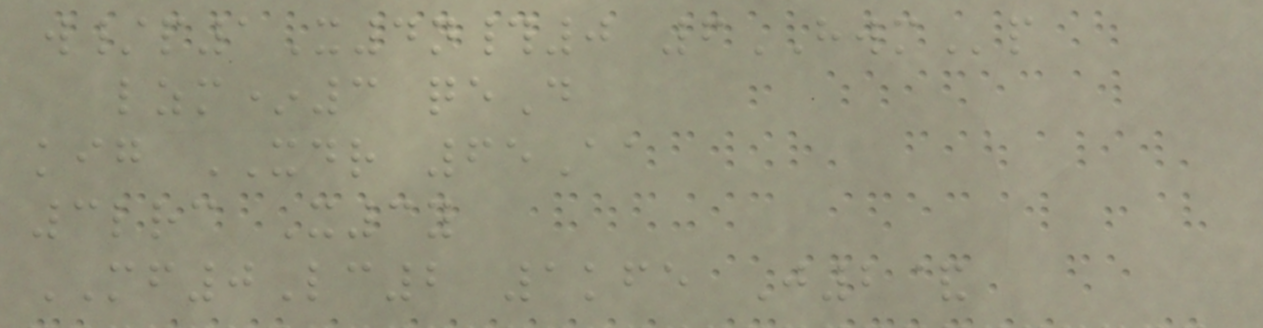w/p1X4n#0 6HWMp
lzm*3 qeD
kig XDR 65Aa
3lrc X3y
MF0Lc2 1kfe J2&
